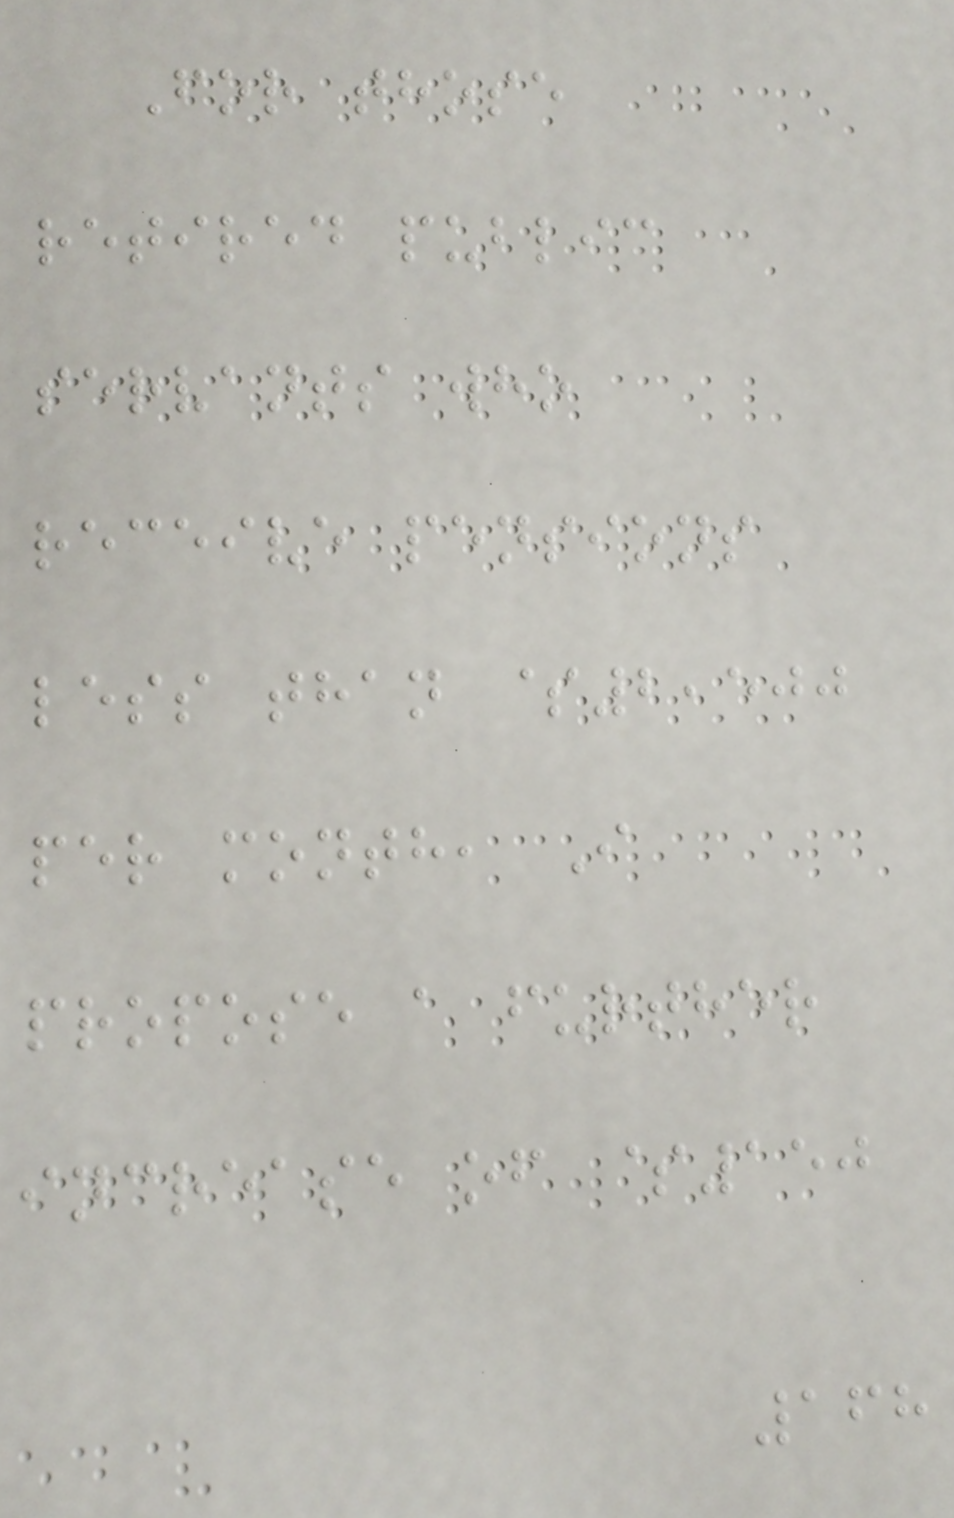For those
retired public
servants who
receive pensions
less than $2,500
per month, I
propose a further
increase of $150
168
